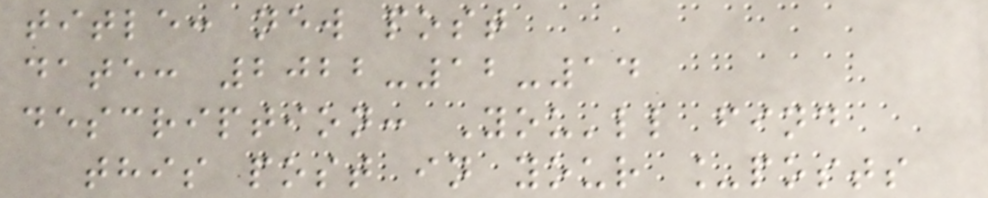title: new post
date: 2022-12-14
description: You'll find
this post in your _posts
